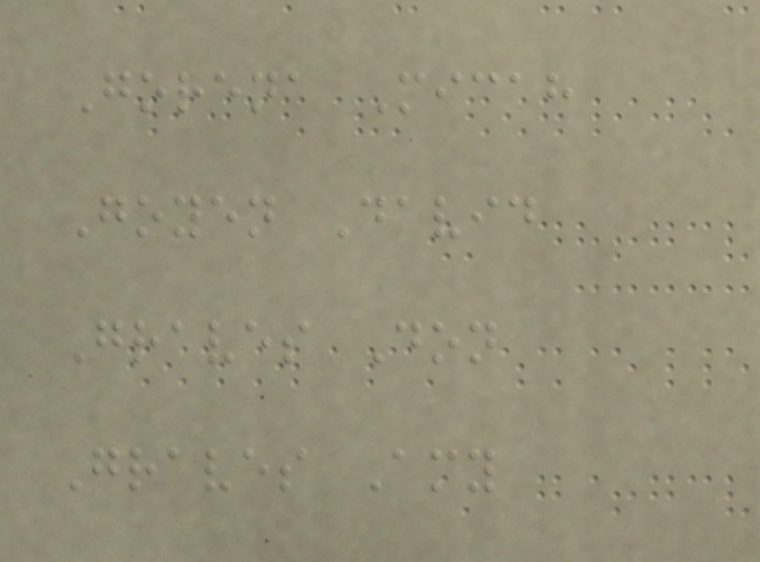Gorena Micah
Goyen David
Graves Don
Graves Amy
